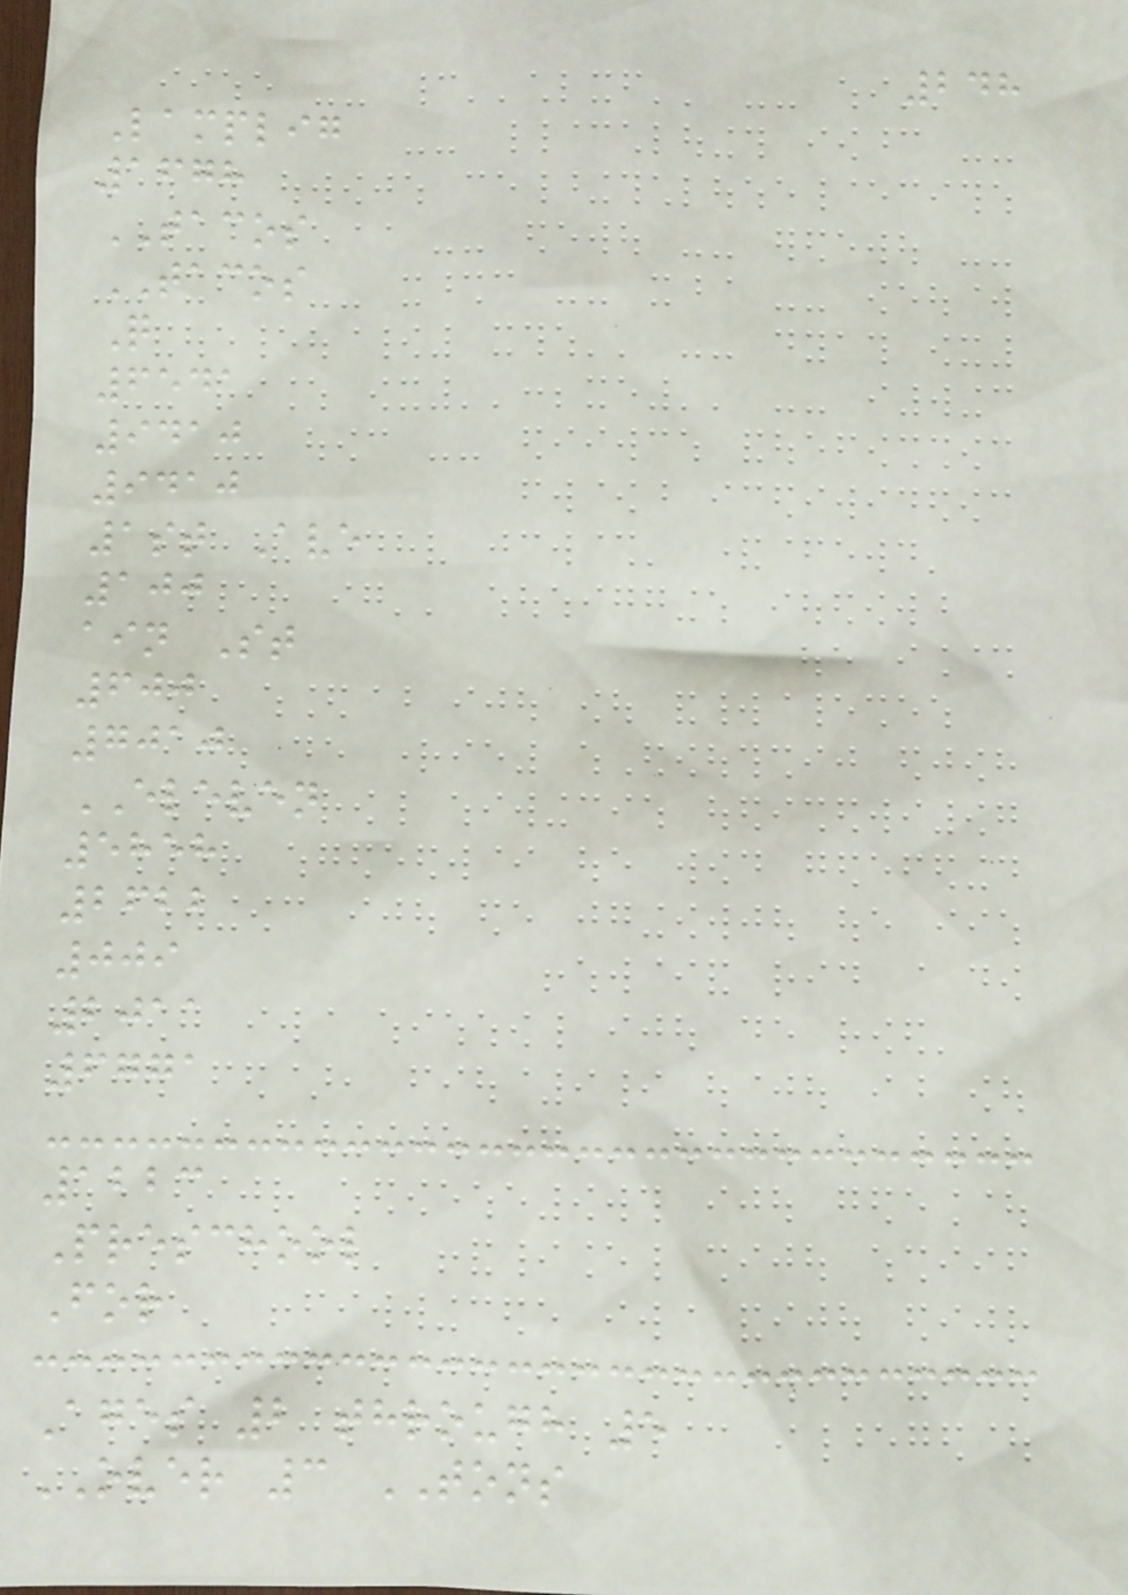248
Lamplig
1678
TACOS
TACOS
Q
6541
9410
9410
1st Ave
100
ain St
600
7010
ELEVEN
5858
2622
009
2011
6771
1223
Preschool
For
Ages 2 through 5
OVER 3 TONS
